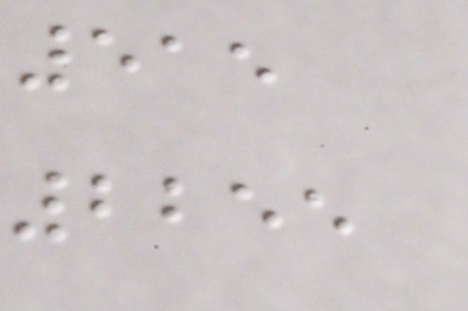515
2255
